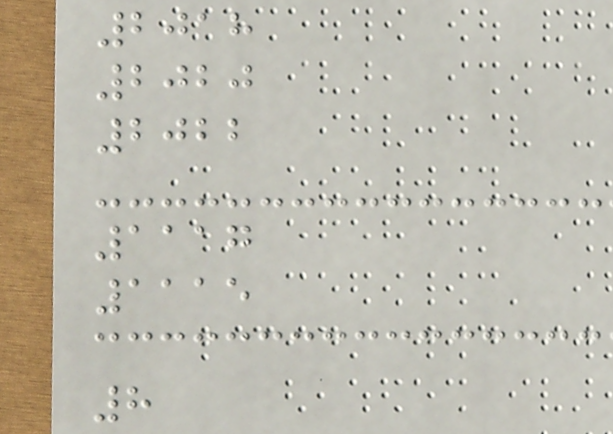2018
2020
2022
1117
1115
8
